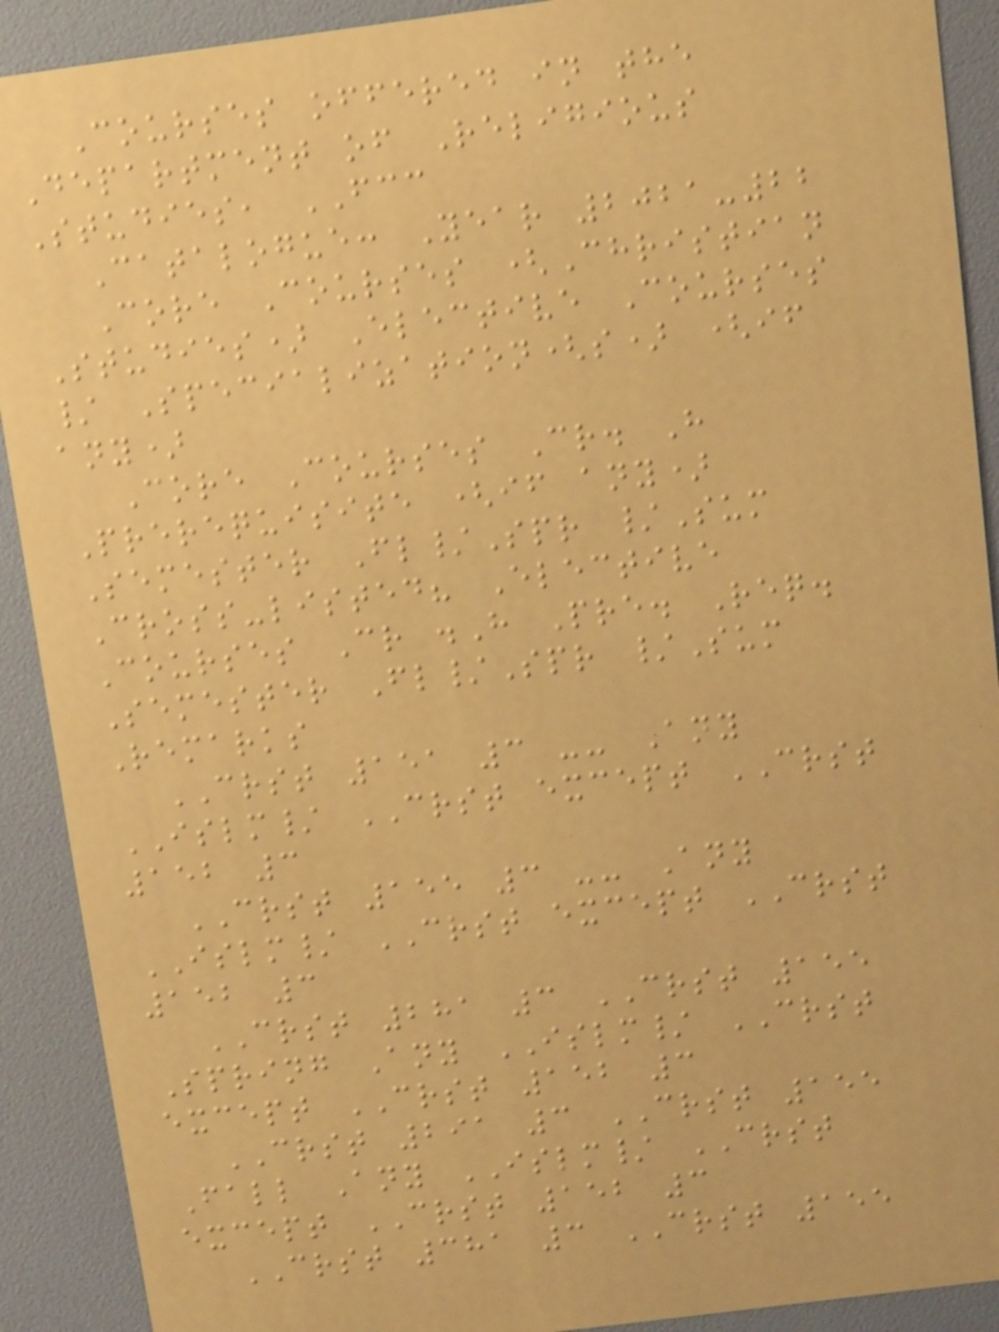Courses offered in the
Department of Religious
Studies, FCC
Catalogue: Year 2021-22
Core Courses (Christian
Studies) Elective Courses
/ Specialization(s) (if
any)
Core Courses Cr. H
Prerequisite (if any)
Semester Fl/Spr /Sum
Cross-listed? Elective
Courses Cr .H Pre. Req.
Semester Fl/Spr /Sum
Remarks
CRST 151 3 -- Any
ISLM/ CRST except CRST
152 3
CRST 155 3 -- Any
ISLM/ CRST except CRST
152 3
CRST 281 3 CRST 155
Spring Any ISLM/ CRST
except CRST 152 3
CRST 291 3 CRST 155
Fall Any ISLM/ CRST
except CRST 152 3
CRST 381 3 CRST 155
